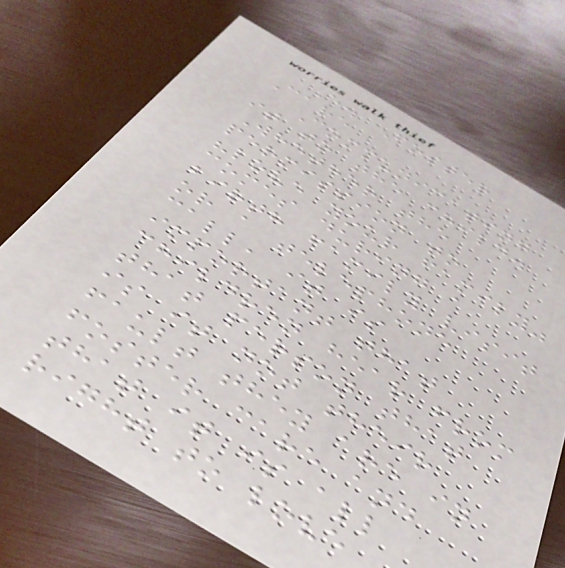E. Foster
Care
Communicating
it to the child.
Whether the
permission to
"love your family"
comes during a
birth family visit
or a telephone
call, it is
important that
children hear from
that person that
is it not their
fault they are in
foster care and
that it is all
right to love
